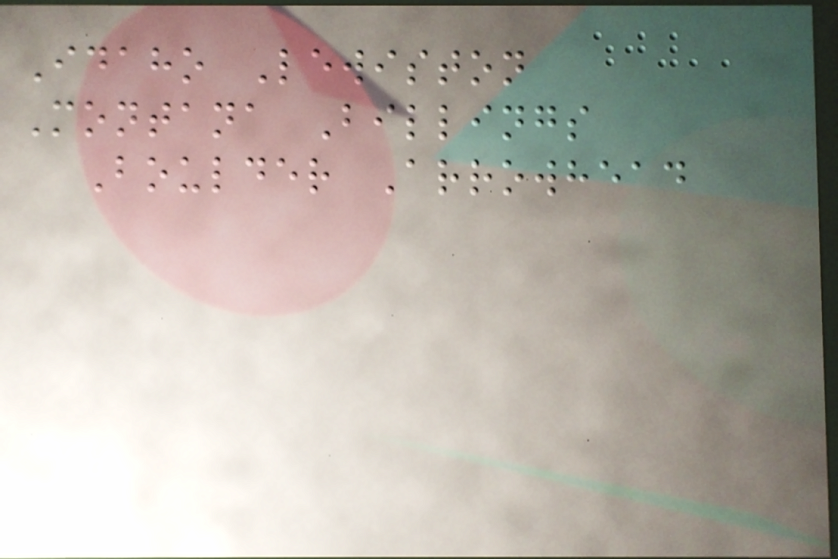Idaho Lewiston
Montana Billings
Boulder Arrowhead
